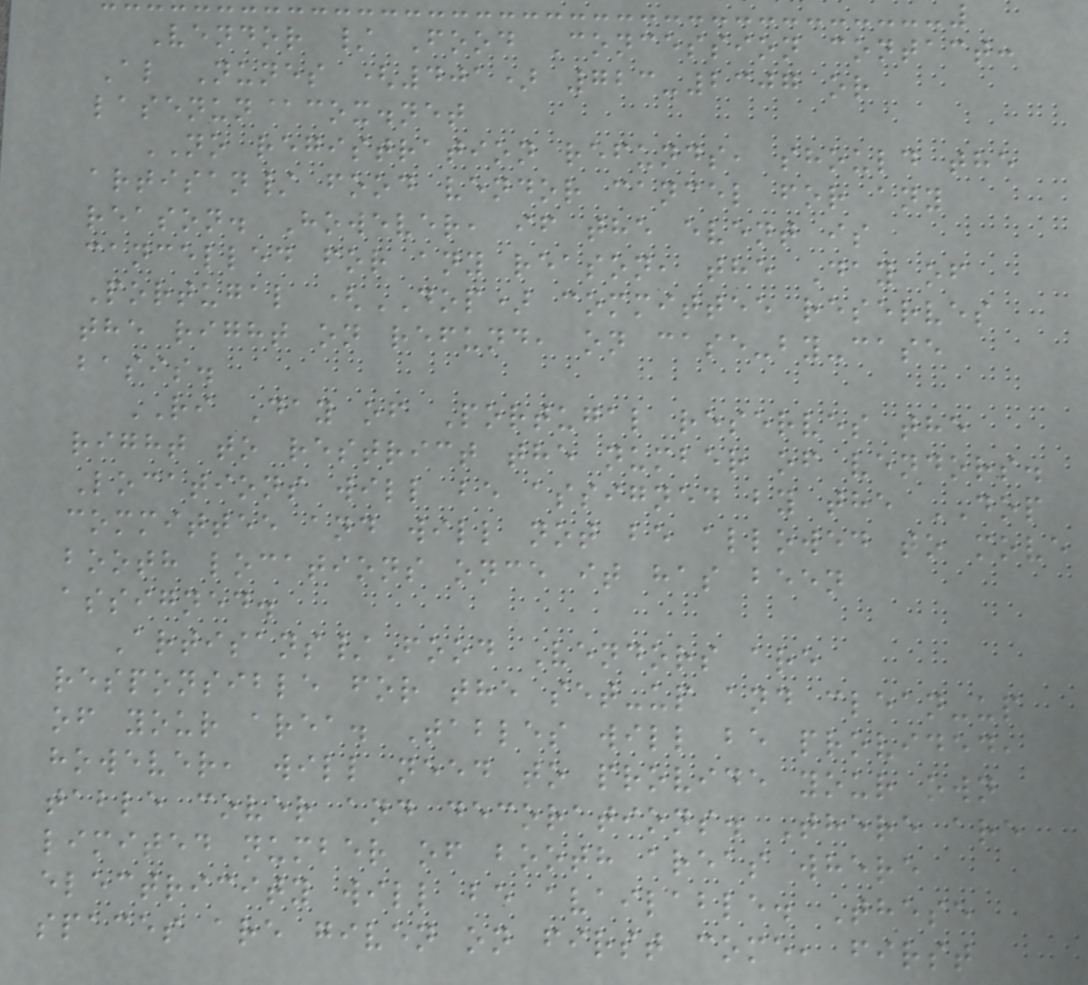Vendor / Food Concession contact:
Al Nunes (401) 723-2307 or
lasenun@cox.net
NO registration refunds, should the
artisan/ food vendor cancel for any
reason. However, if the event is
cancelled for any reason, the Day of
Portugal (DOP) committee reserves
the right on refund, on case-by-case
basis.
RI Day of Portugal reserves the
right to restrict the number of vendors.
Locations will be assigned by the DOP
committee and will not be allowed to move
booth locations once it has been
assigned.
Artisans/Food Vendors are
responsible for the set-up and clean-up
of your area. Tables will be provided,
however, will need to provide your own
table cover and decorations. There are
limited number of booth areas where
electricity will be available. These
spaces are given on first come, first
